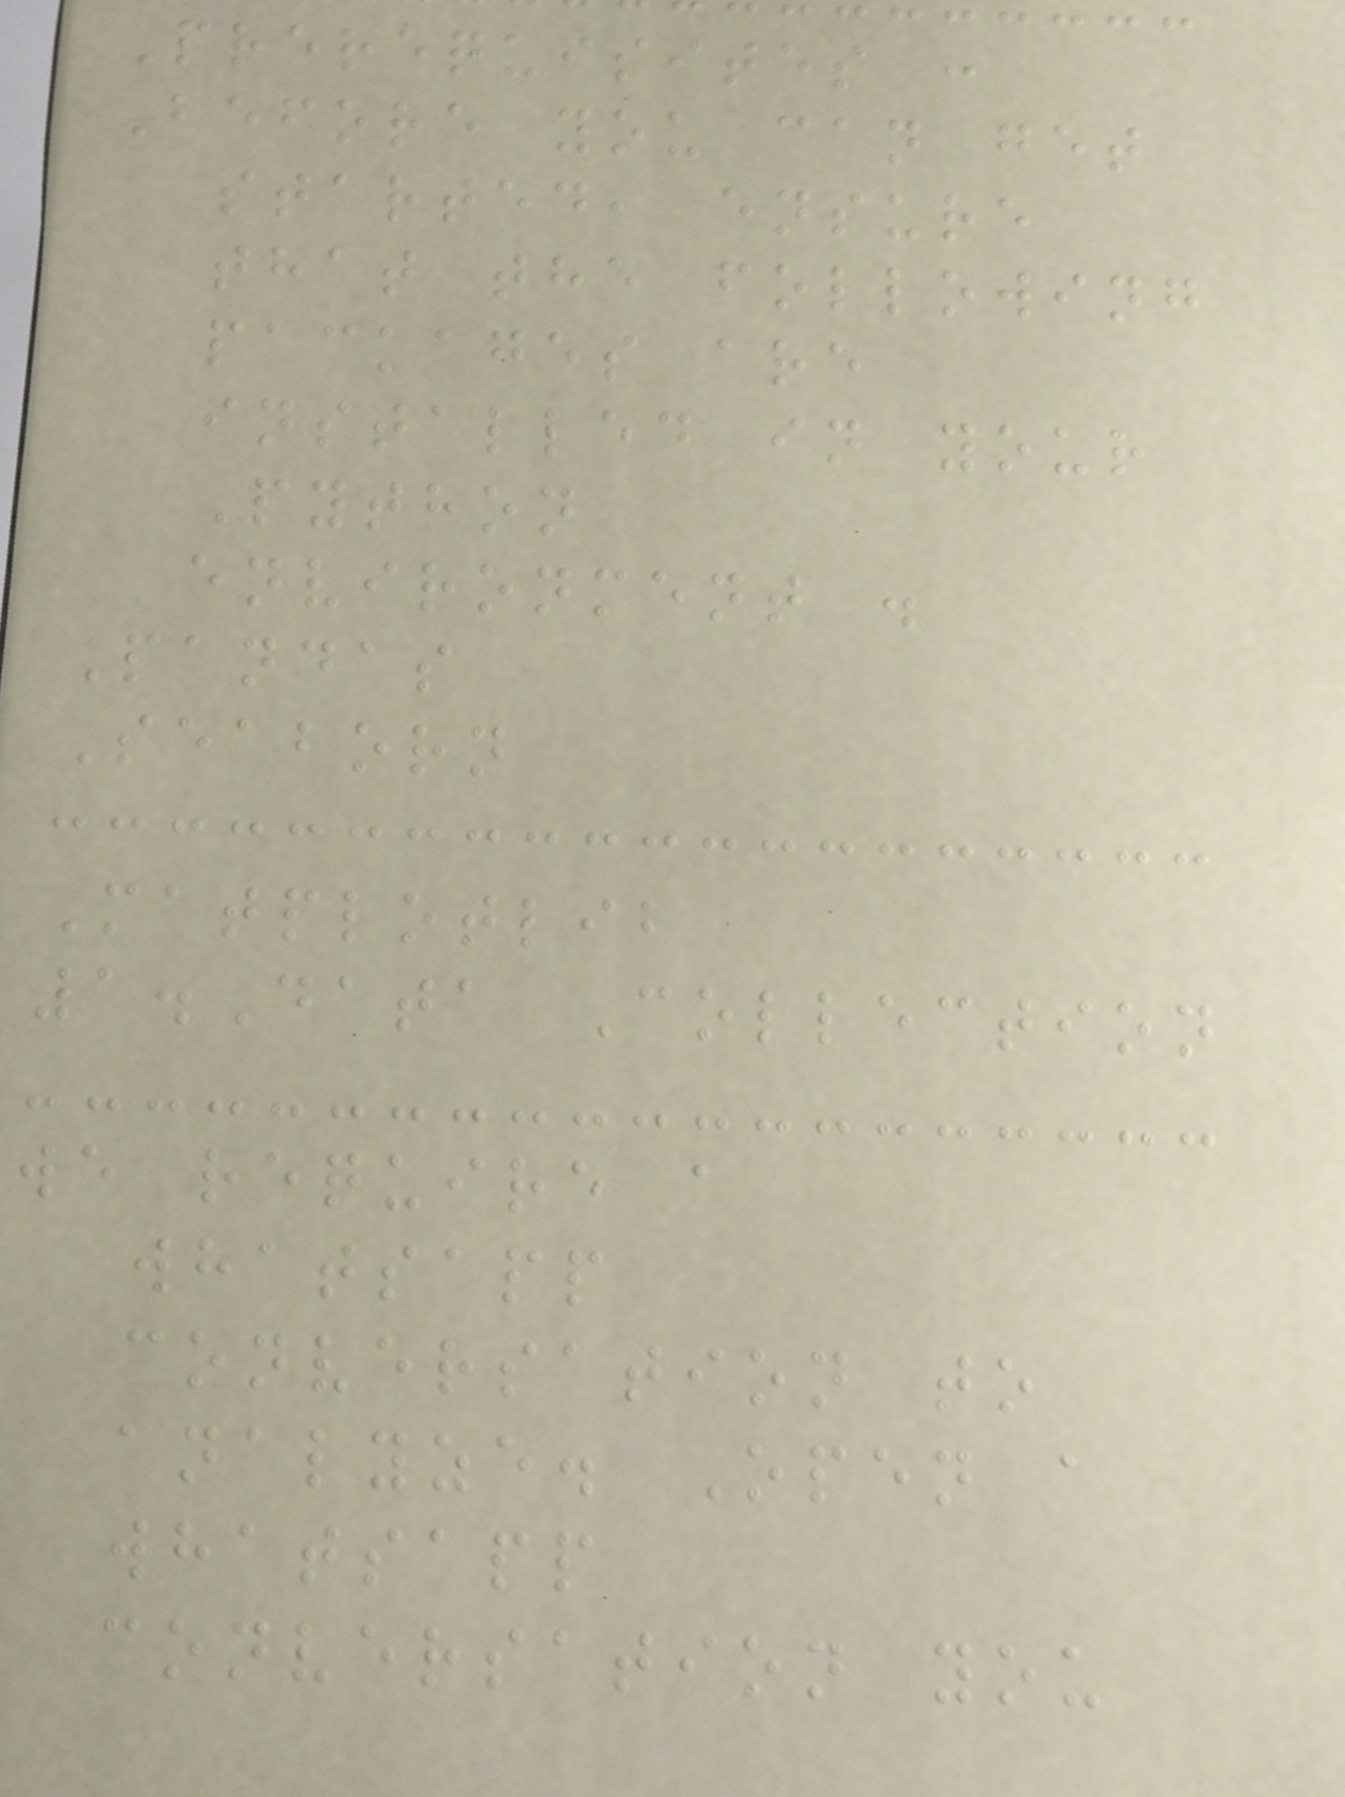Prerequisites :
Before you can get
started, ensure
that the following
packages are
installed in your
Python
environment .
Pandas
Seaborn
Matplotlib
1.Data Collection
we require a
whatsapp
conversation to
analyze. Open a
whatsapp
conversation you
